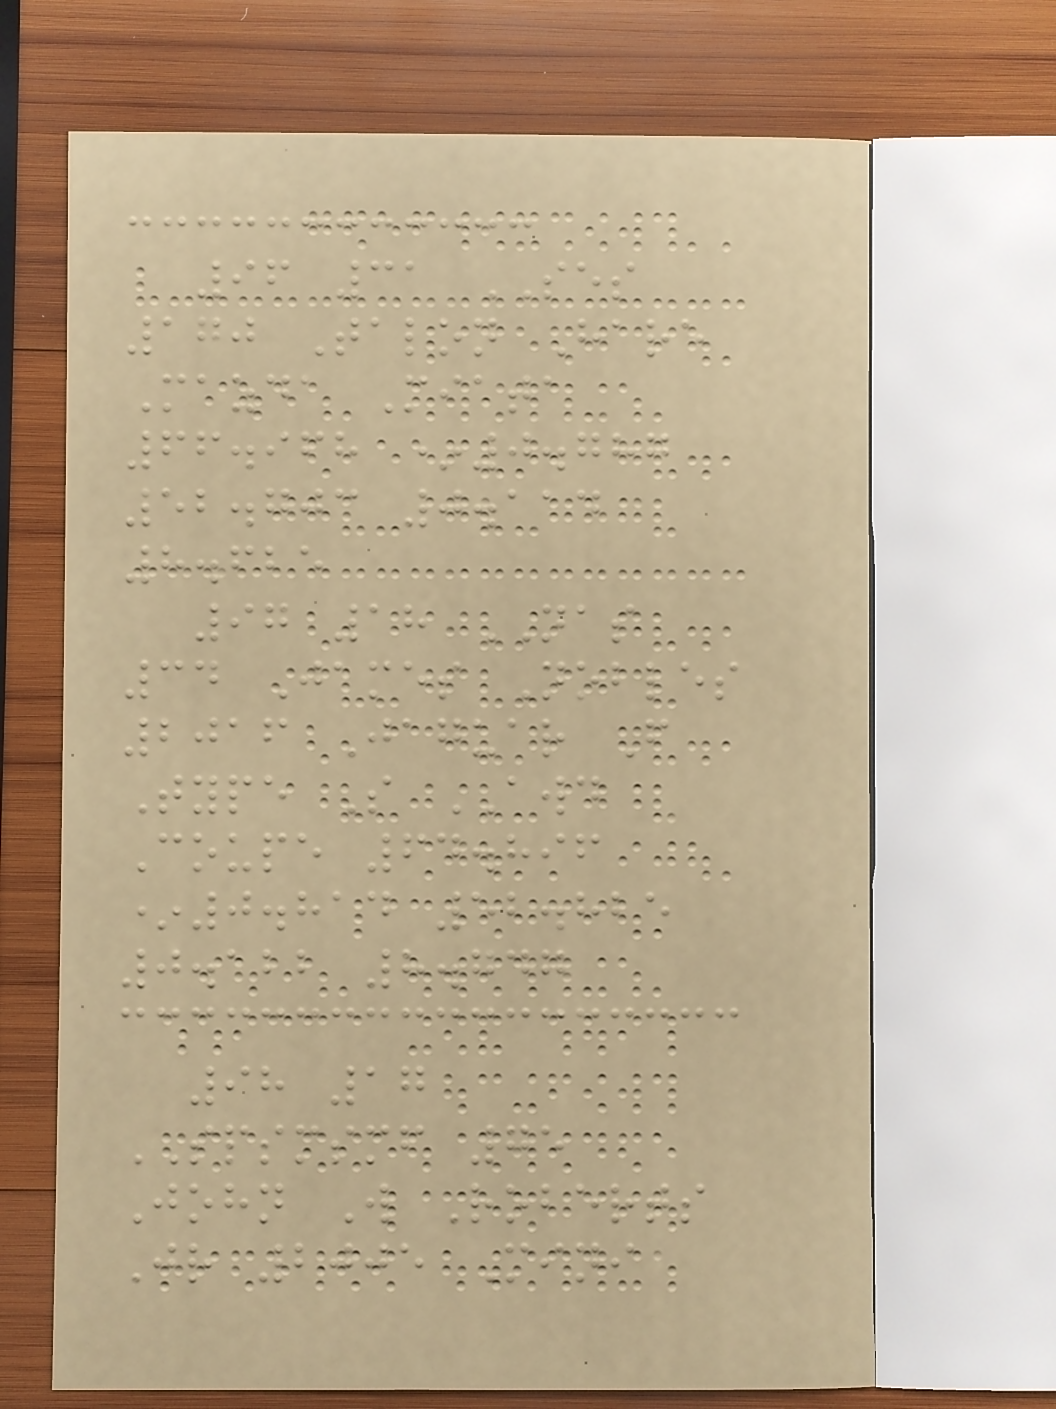96 31 SES
170 Talon Hare
Mazda Miata
66.968 *0.787
52.703 0.114
8.625
97 18 NAS
34 James Nobles
2016 Jaguar F
Type S AWD
Coupe 64.896
*0.814 52.825
0.122 8.747
98 17
SPSMSMF 75
John W Roberts
Jr 2005 Mini
